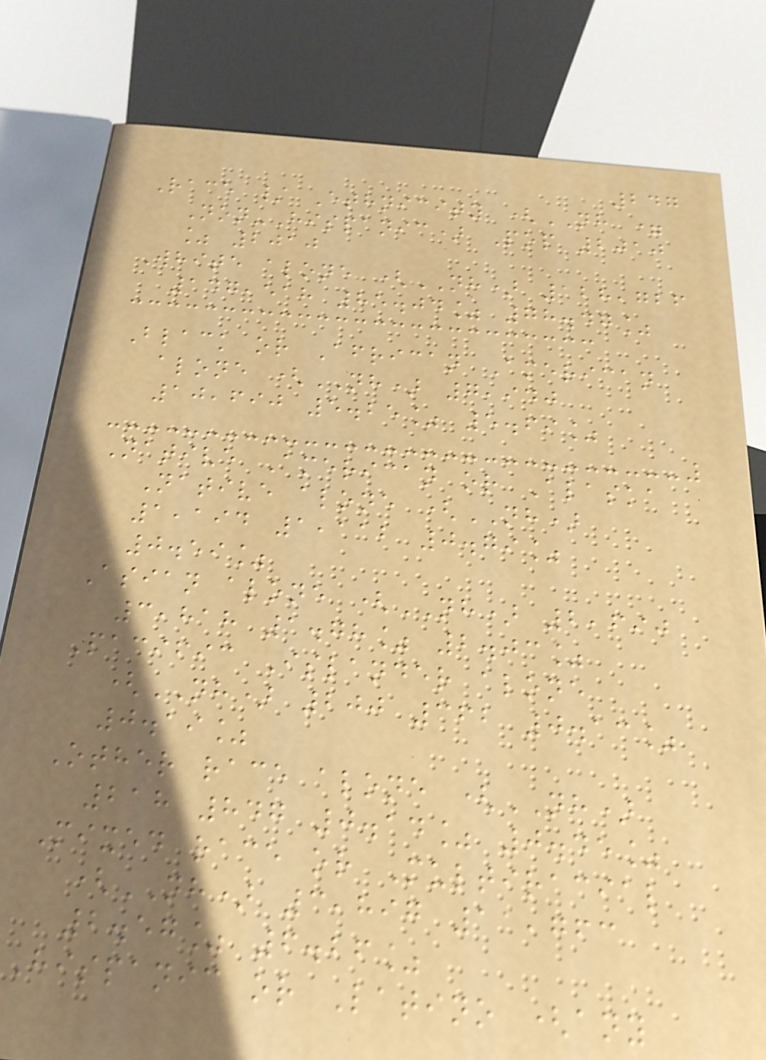247
Race / Ethnicity (NH =
Non-Hispanic) Pop 2010
% 2010
White alone (NH) 128,726
147,518 85.04% 78.47%
Black or African American
alone (NH) 7,940
10,690 5.25% 5.69%
Native American or Alaska
Native alone (NH)
1,194 1,112 0.79%
0.59%
Asian alone (NH) 2,690
3,818 1.78% 2.03%
Pacific Islander alone
(NH) 200 362 0.13%
0.19%
Other race alone (NH)
218 847 0.14% 0.45%
Mixed race or Multiracial
(NH) 3,897 11,763
2.57% 6.26%
Hispanic or Latino (any
